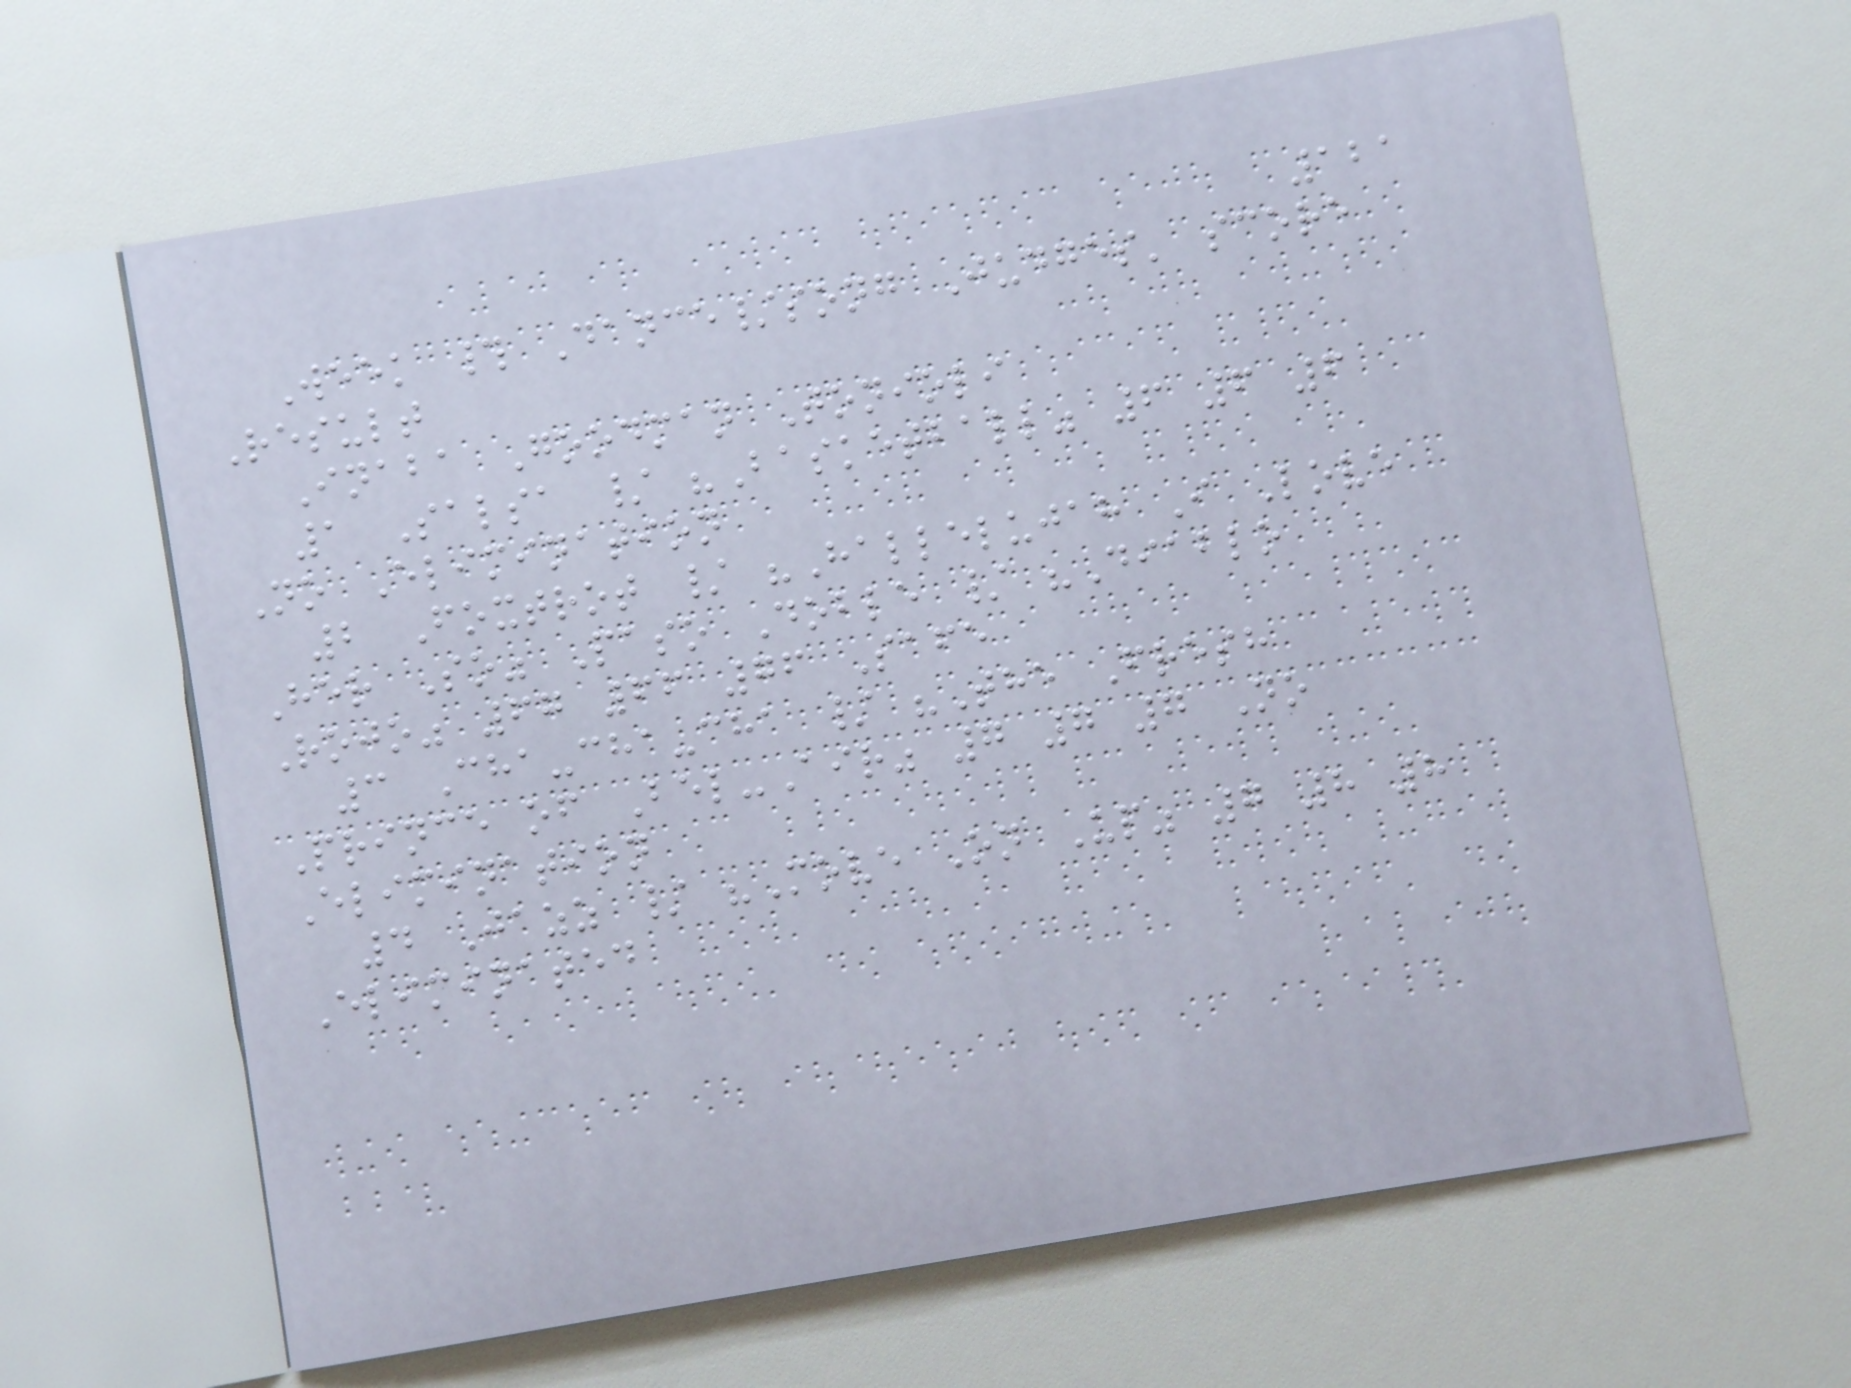121
Week # Dance/song Judges' score
Result
Inaba Goodman Tonioli
1 Salsa / "Basketball" 6 6 6
No Elimination
2 Foxtrot / "Hallelujah I Love
Her So" Paso Doble / "Diablo
Rojo" 67 66 76 Safe
3 Cha-cha-cha / "The Fresh
Prince of Bel-Air" 7 7 7 No
Elimination
4 Jazz / "Move On Up" 7 8 8
Eliminated
